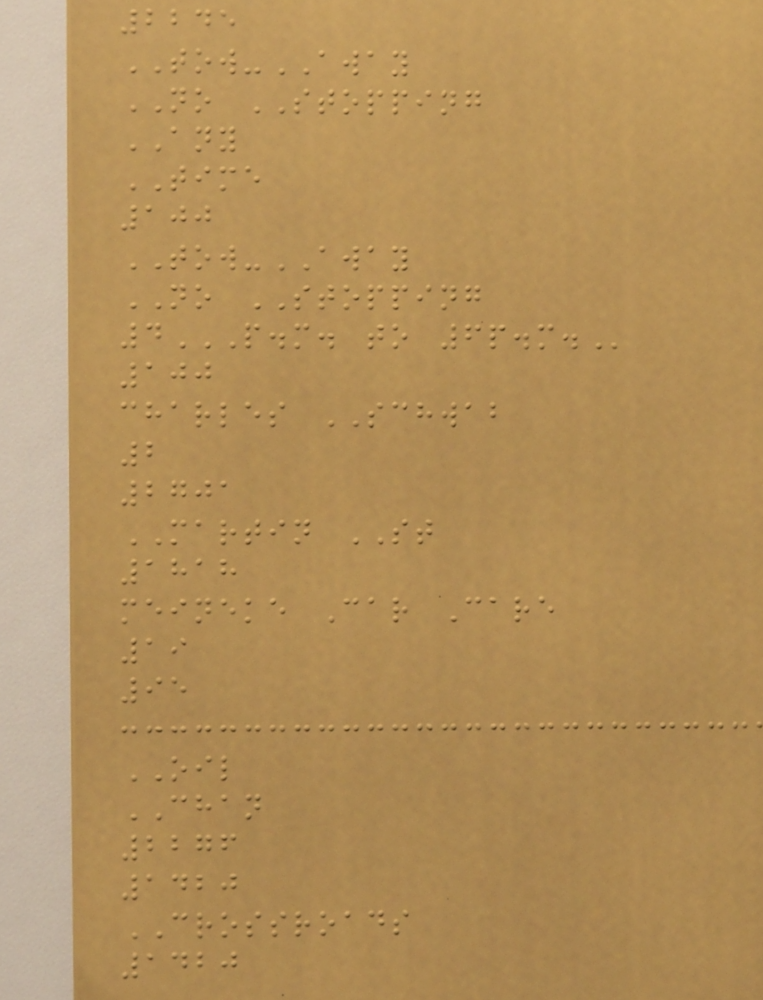2245
TOW-AWAY
NO STOPPING
ANY
TIME
100
TOW-AWAY
NO STOPPING
4P.M. TO 6P.M.
100
charles SCHWAB
2
2701
MARTIN ST
1818
meineke Car Care
19
95
OIL
CHAN
2276
1420
CROSSROADS
1420
